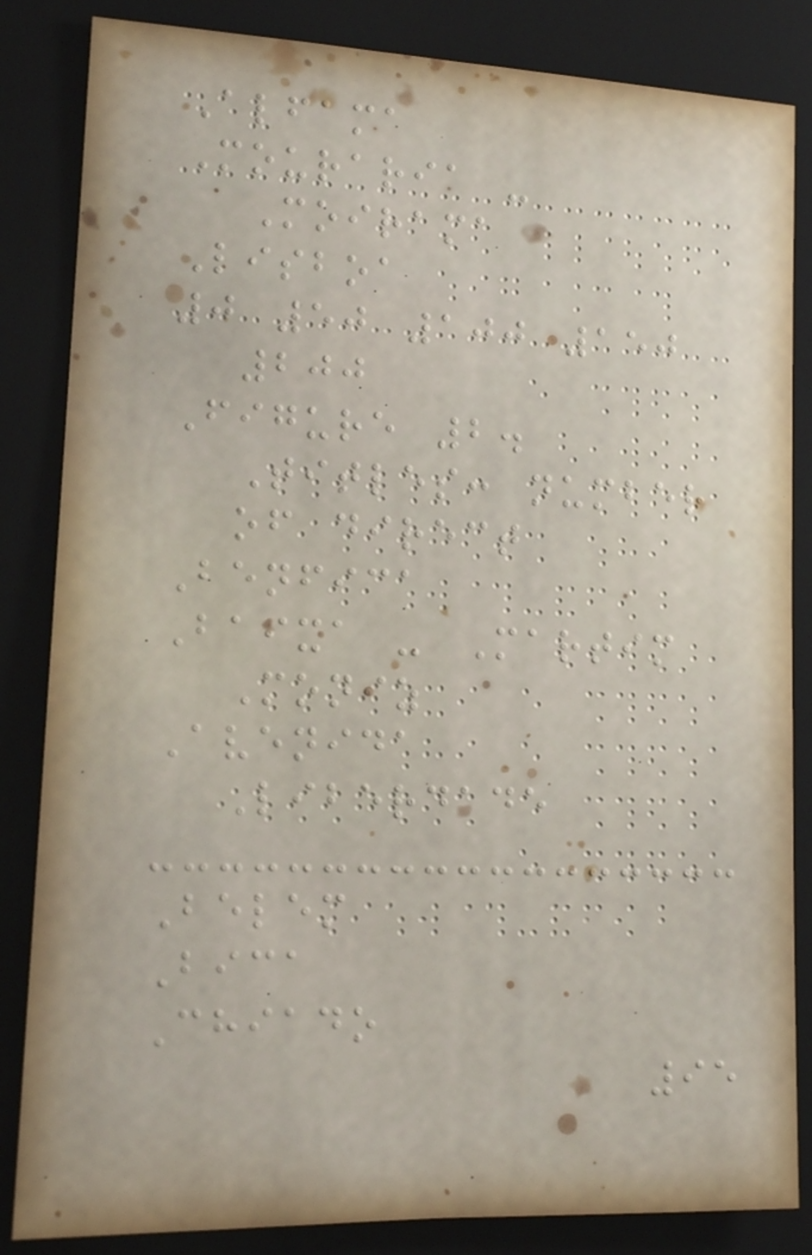Alfama
Mouraria -
Moirama
Lisboa
0 50 100 150
200
Figure 2.
Titles: number
of direct
Benfica
Baixa - Martim
Moniz
Avenida
Liberdade
Belem
Bica
Chiado
95
